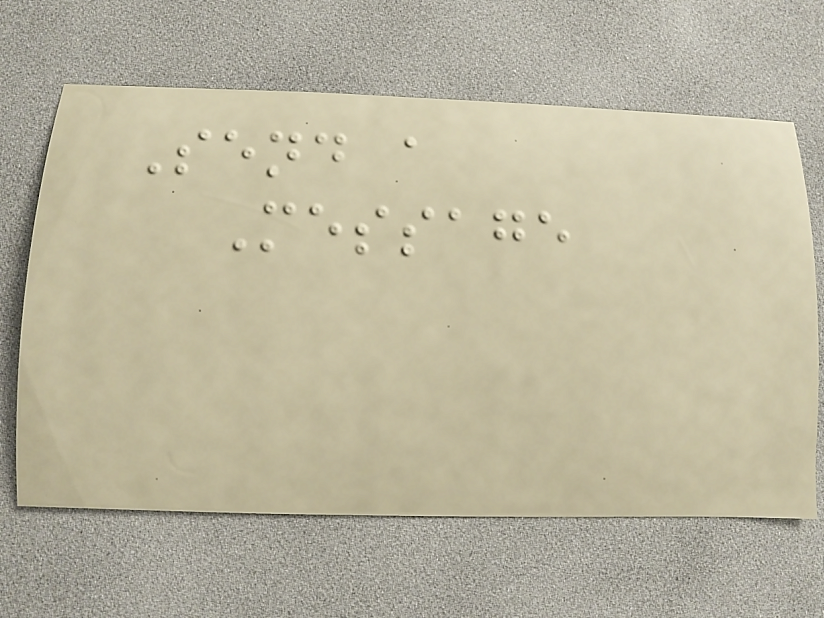Send a
Message
